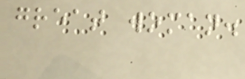great woman.
